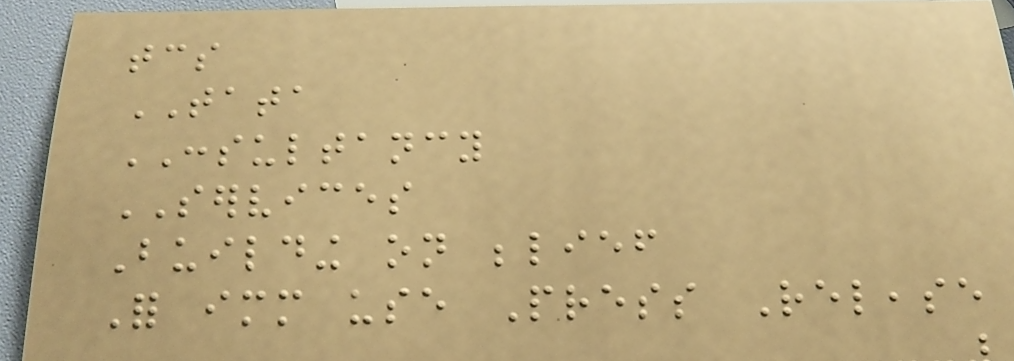tcs
TATA
CONSULTANCY
SERVICES
Building on belief
For immediate use Press Release
